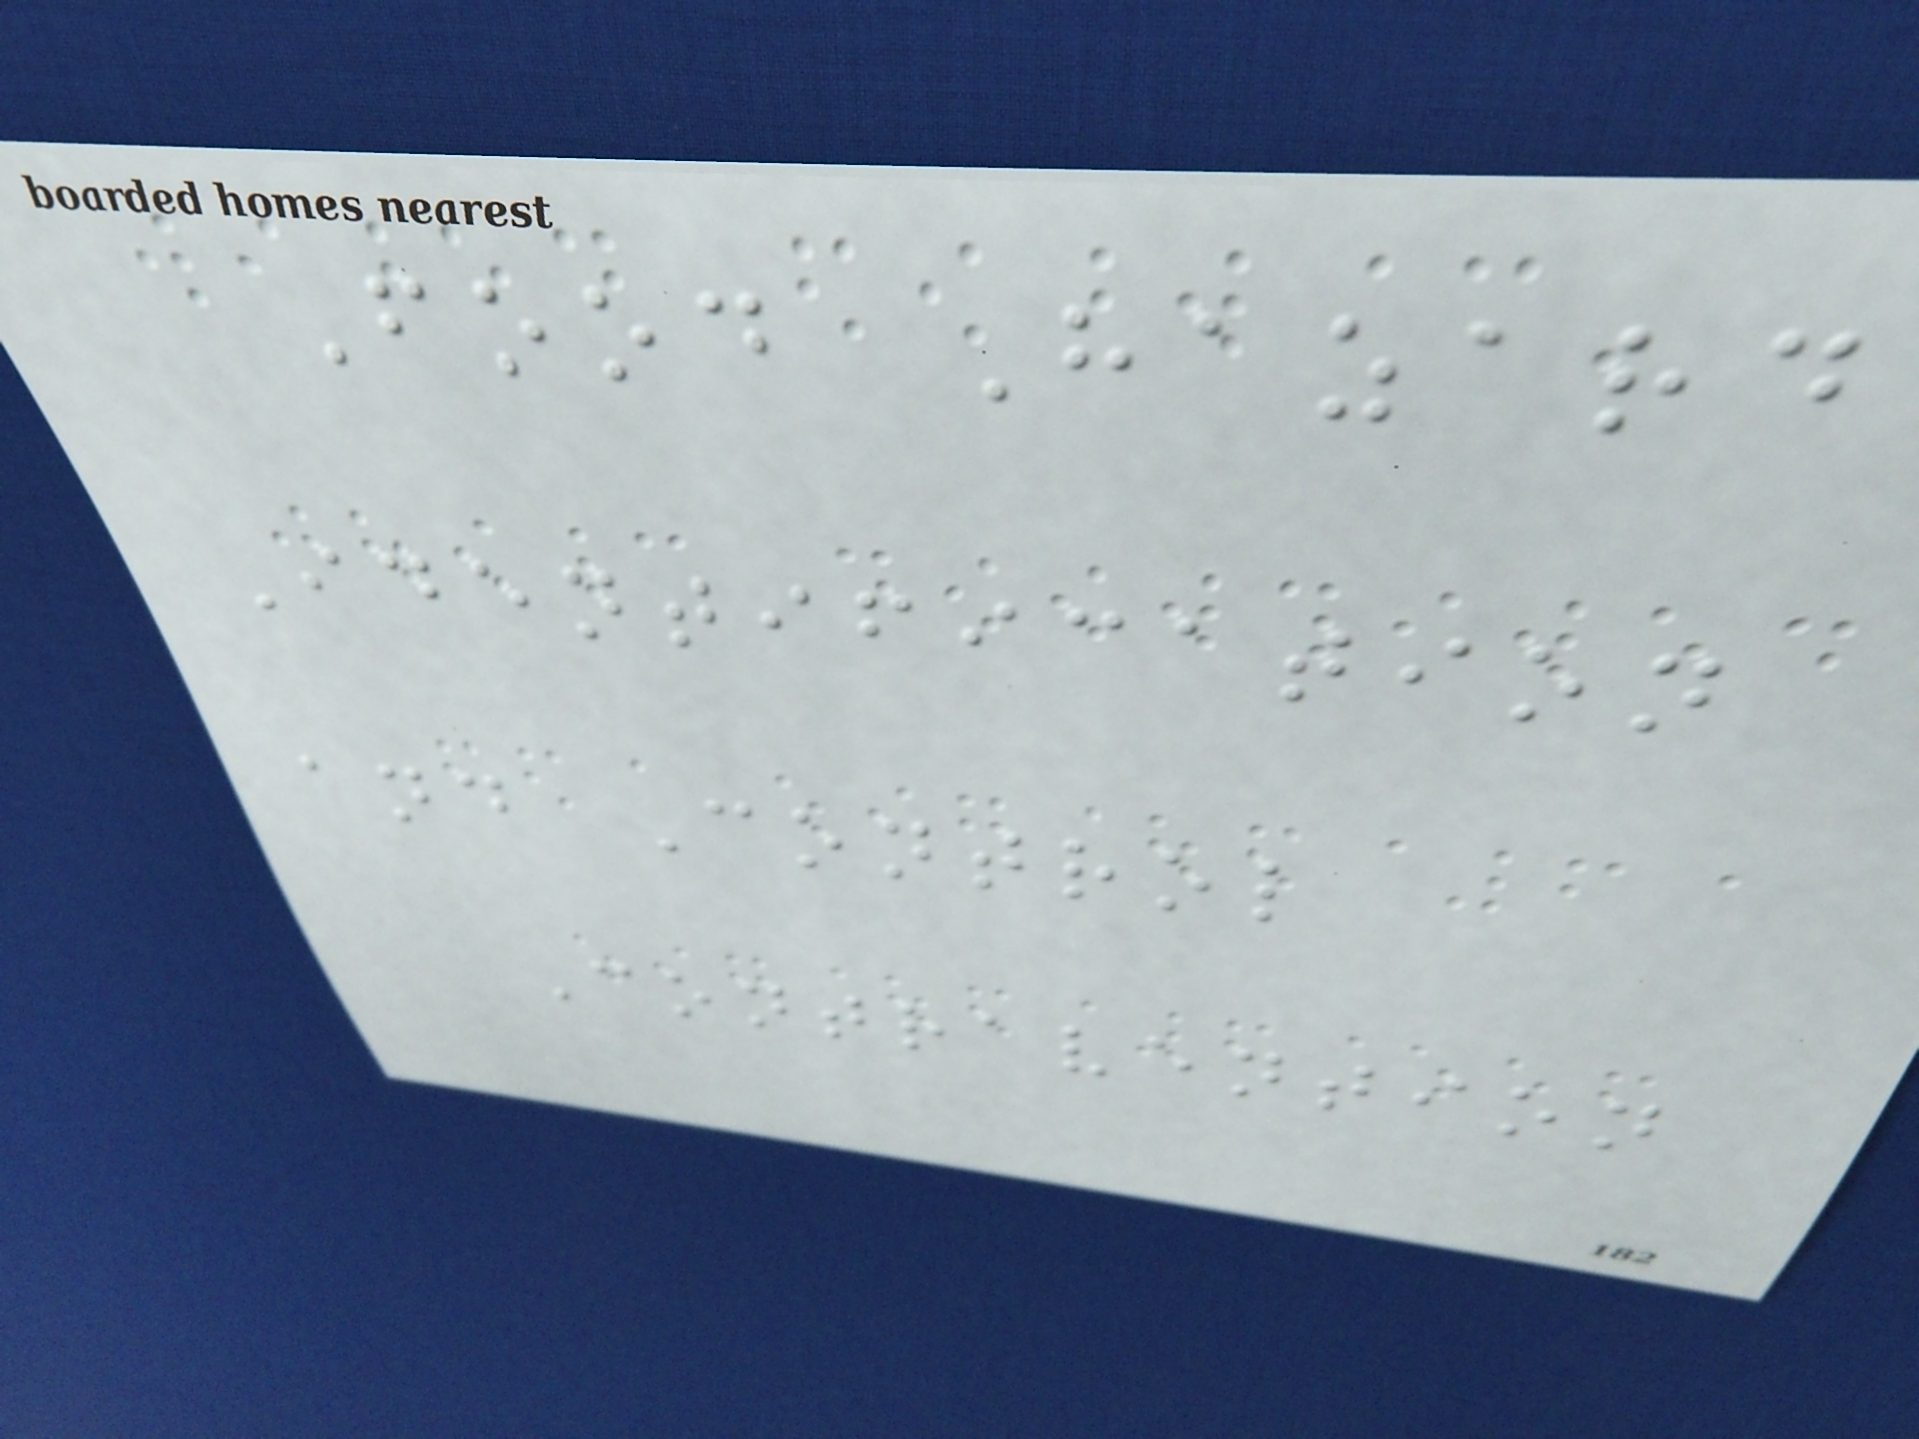Food Hazard
Identification
and Control
Contravention
